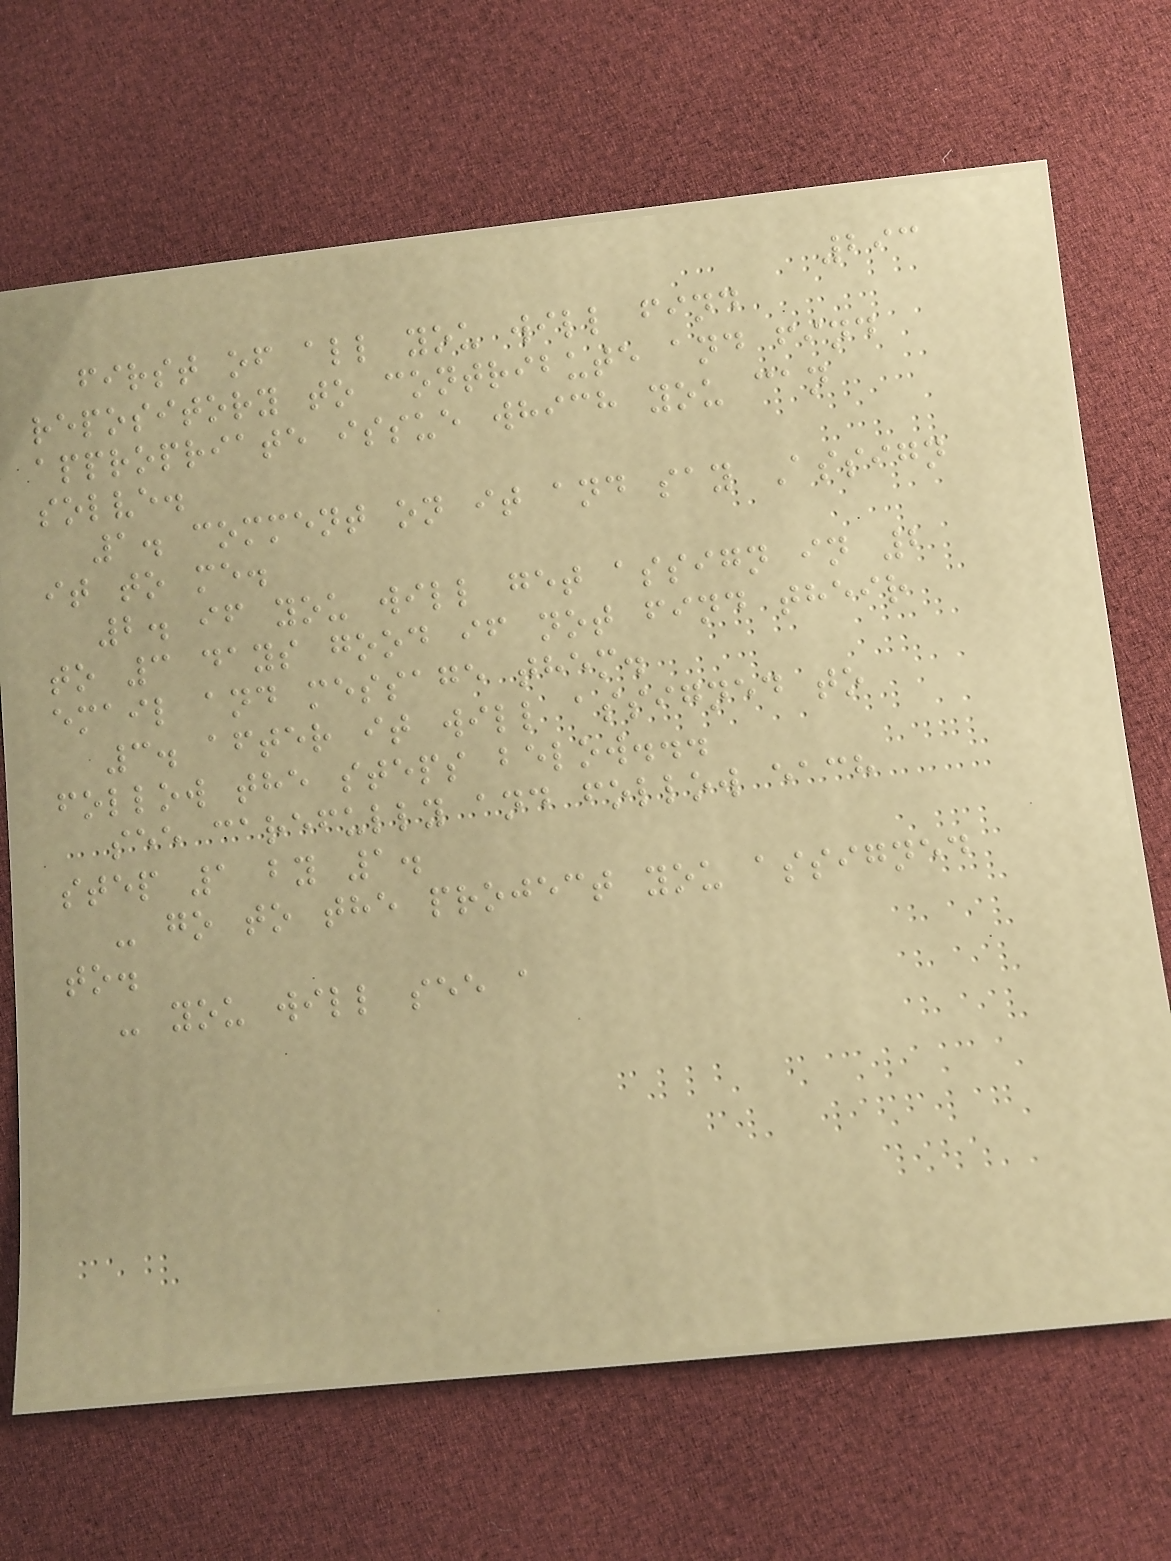293
first of all you will find
repository to contribute and find
appropriate issue which you can
solve.
1. comment on it and say Assign
it to me.
2. if you will get assign in 2
to 3 days good if not find their
email and message them.
3. after it will assigned to
follow the steps below...
see carefully and follow each
step 1 by 1.
- go to the project you assigned
to.
- you will see a
